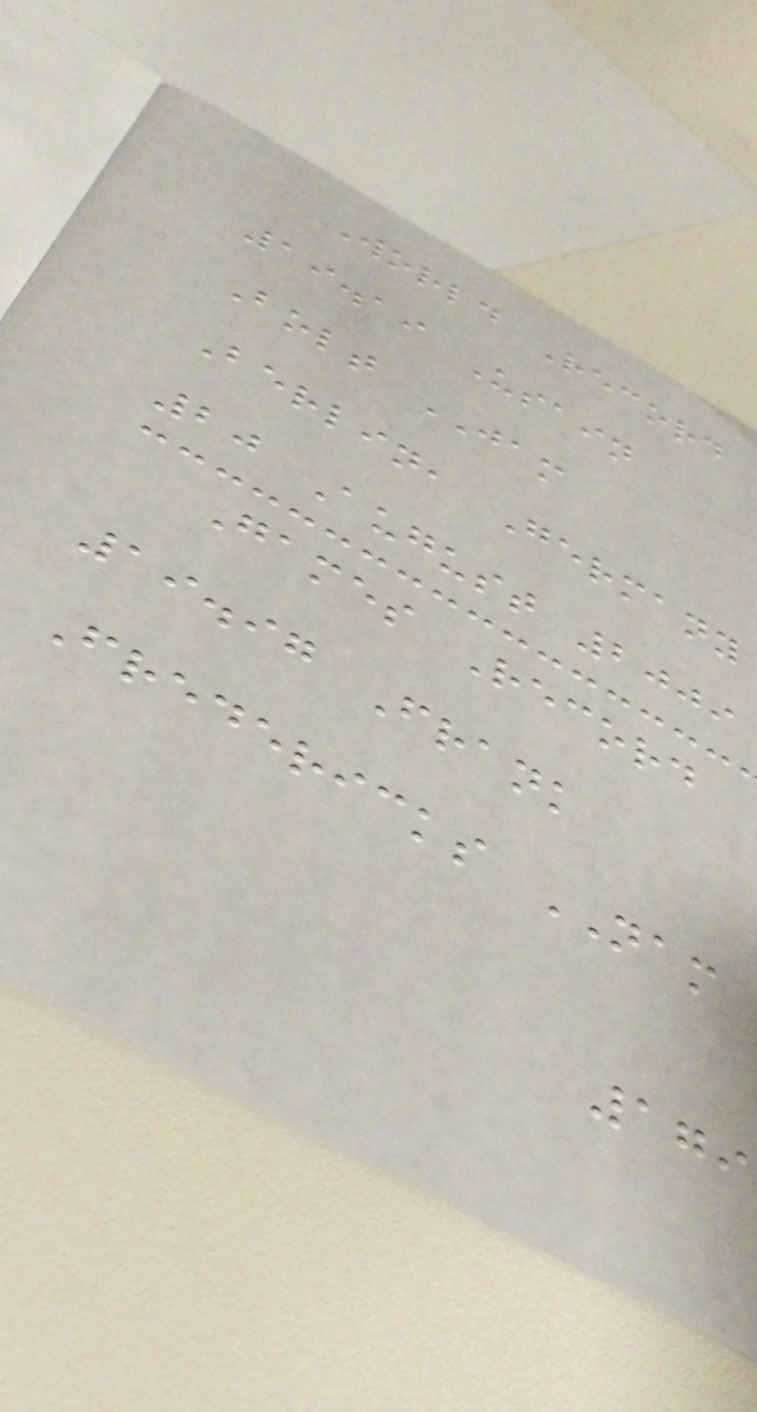World Record
19.19 Usain
Bolt JAM
Berlin, Germany
20 August 2009
Games Record
19.97 Frank
Fredericks NAM
179
